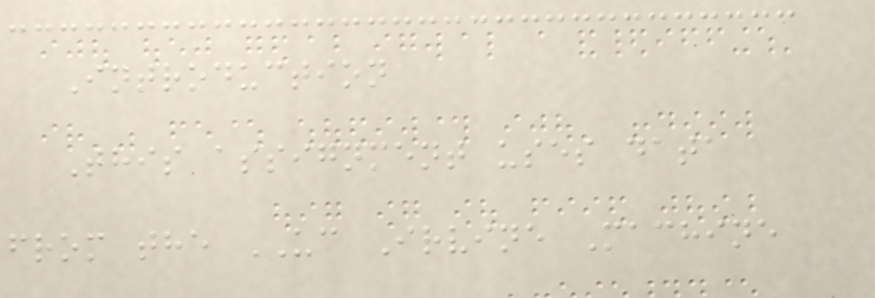Introduction
This assignment uses data
from the UC Irvine Machine
